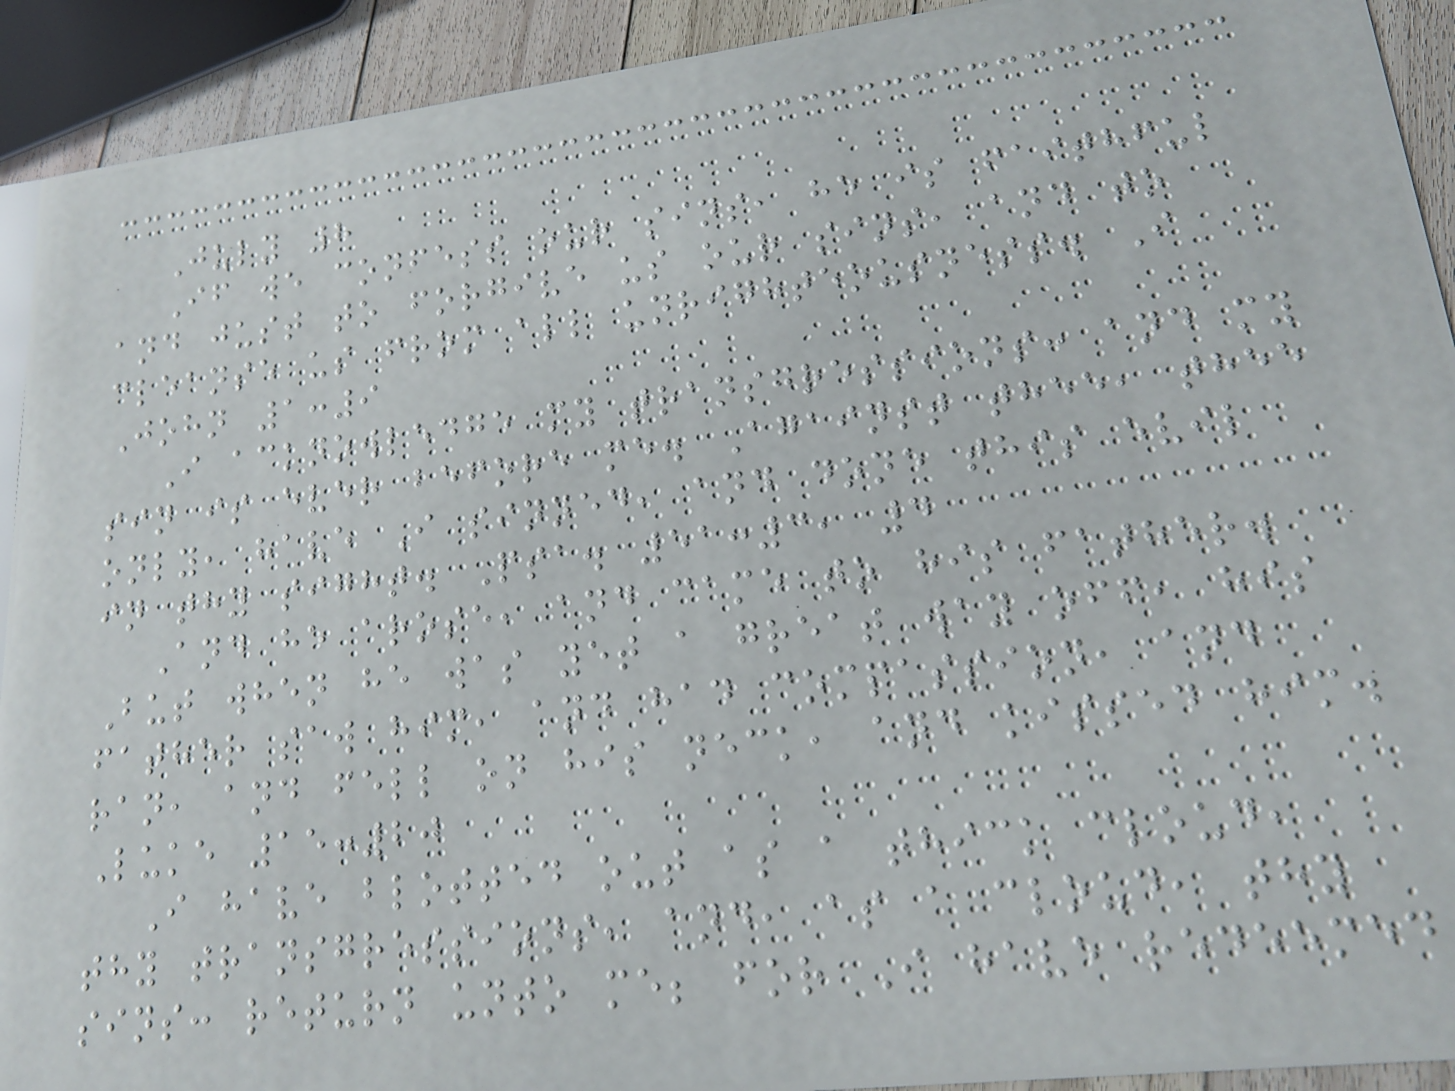July 8
If we confess our sins, he is faithful
and just to forgive us our sins, and to
cleanse us from all unrighteousness. I
John 1:9
I acknowledge my transgressions: and my
sin is ever before me. Against thee, thee
only, have I sinned, and done this evil
in thy sight. Psa. 51:3, 4
And he arose, and came to his father.
But when he was yet a great way off, his
father saw him, and had compassion, and
ran, and fell on his neck, and kissed him.
Luke 15:20
I have blotted out as a thick cloud,
thy transgressions, and, as a cloud, thy
sins: return unto me; for I have redeemed
